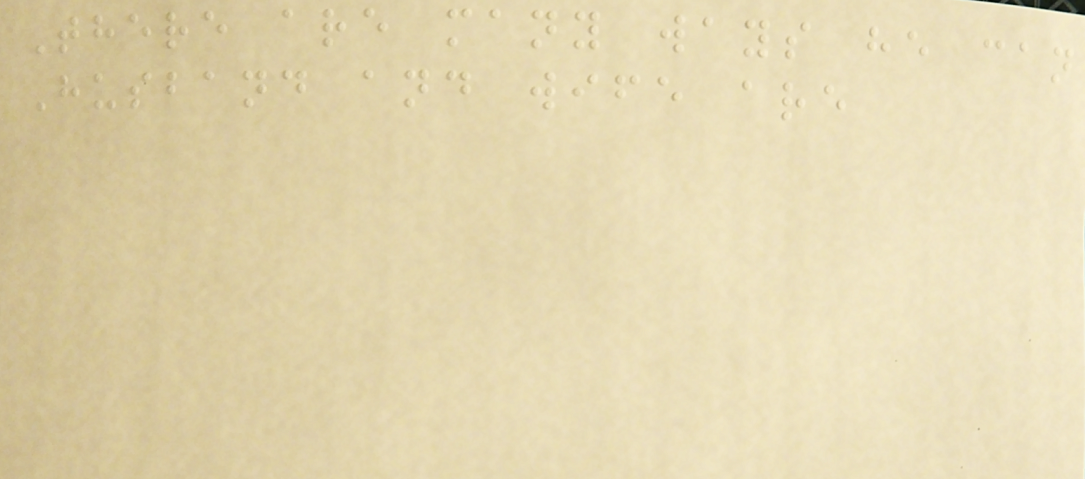There are many ways he can
Husband and wife are
